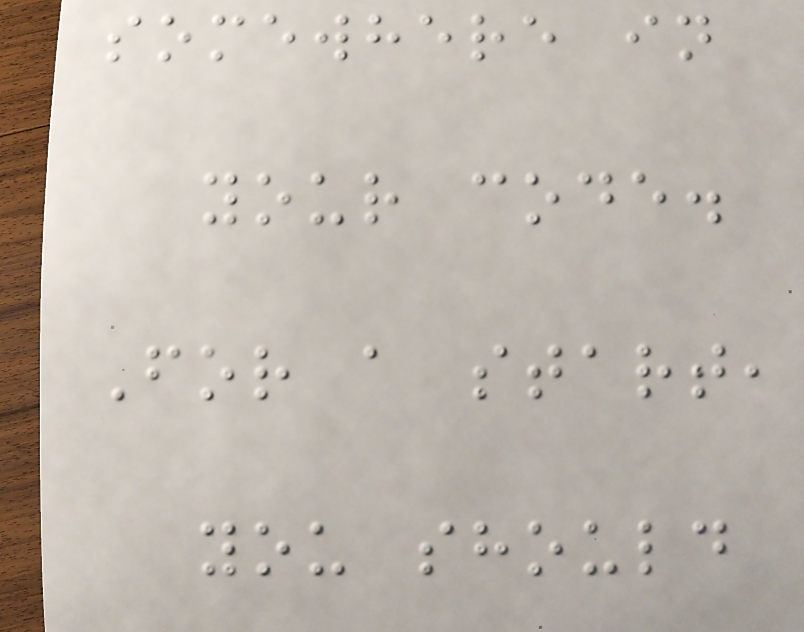somewhere in
your code.
For a start,
you should
